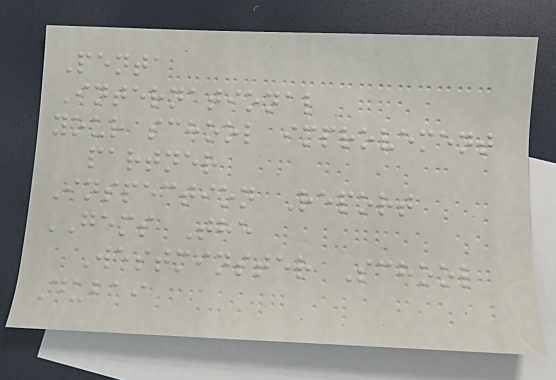Penta
International
your school improvement
partner
Inspection Report
GEMS The
Westminster School
Dubai
